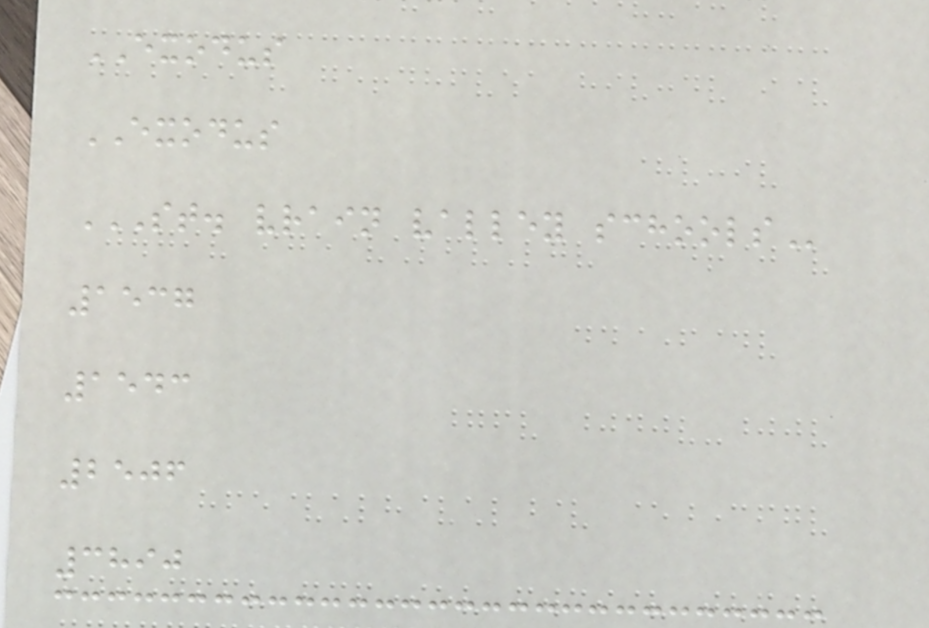EXODUS
EXODUS
ST. VRAIN VALLEY SCHOOLS
1537
1543
2506
3890
